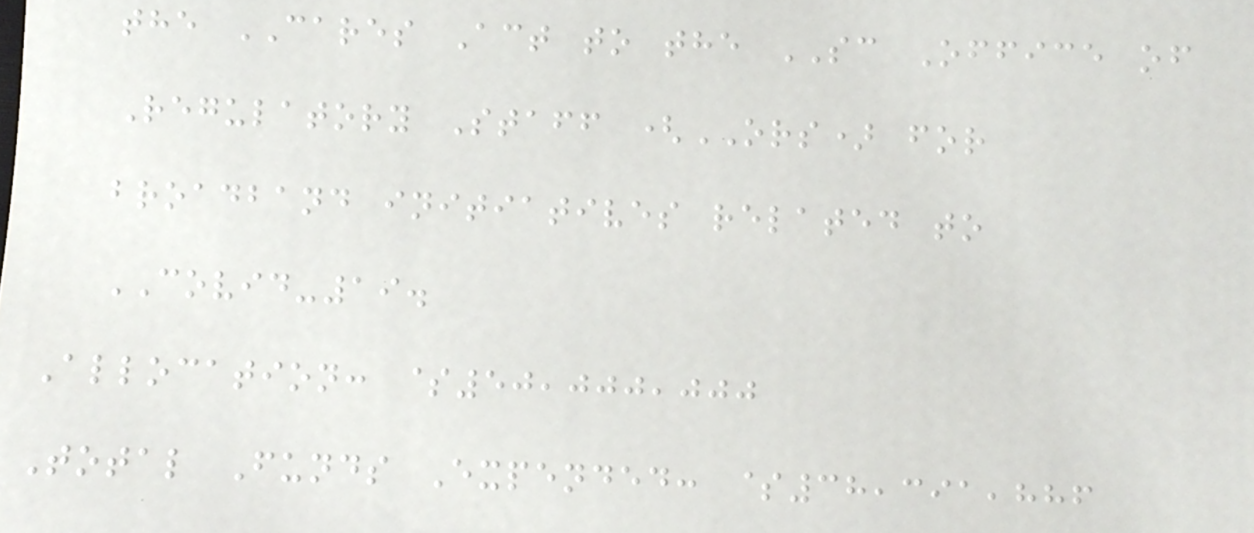the CARES Act to the SC Office of
Regulatory Staff (ORS) for
broadband initiatives related to
COVID-19.
Allocation: $50,000,000
Total Funds Expended: $38,391,886
